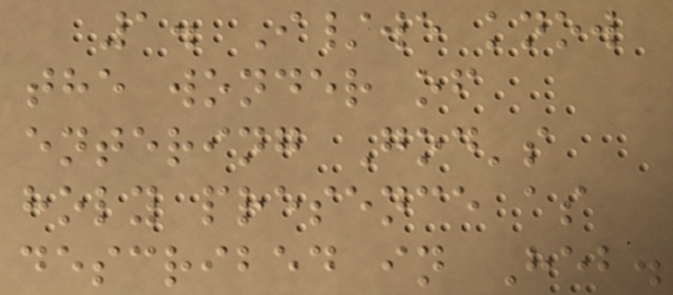1. I/we know
the wonder of
entering God's
holy presence as
described in Heb.
